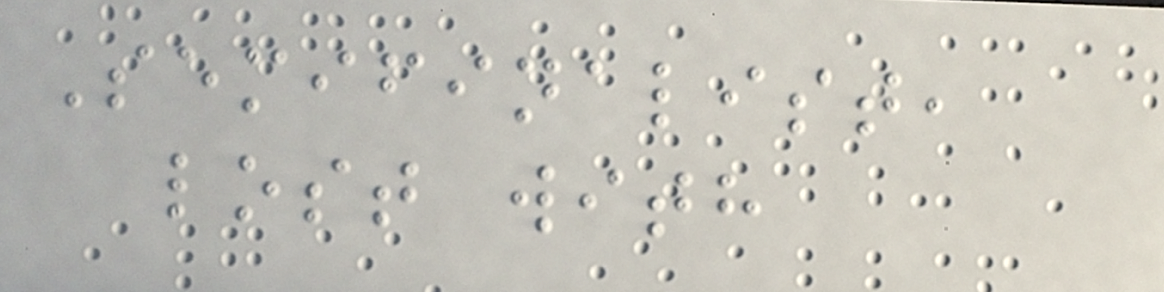Semifinalist,
lost with
